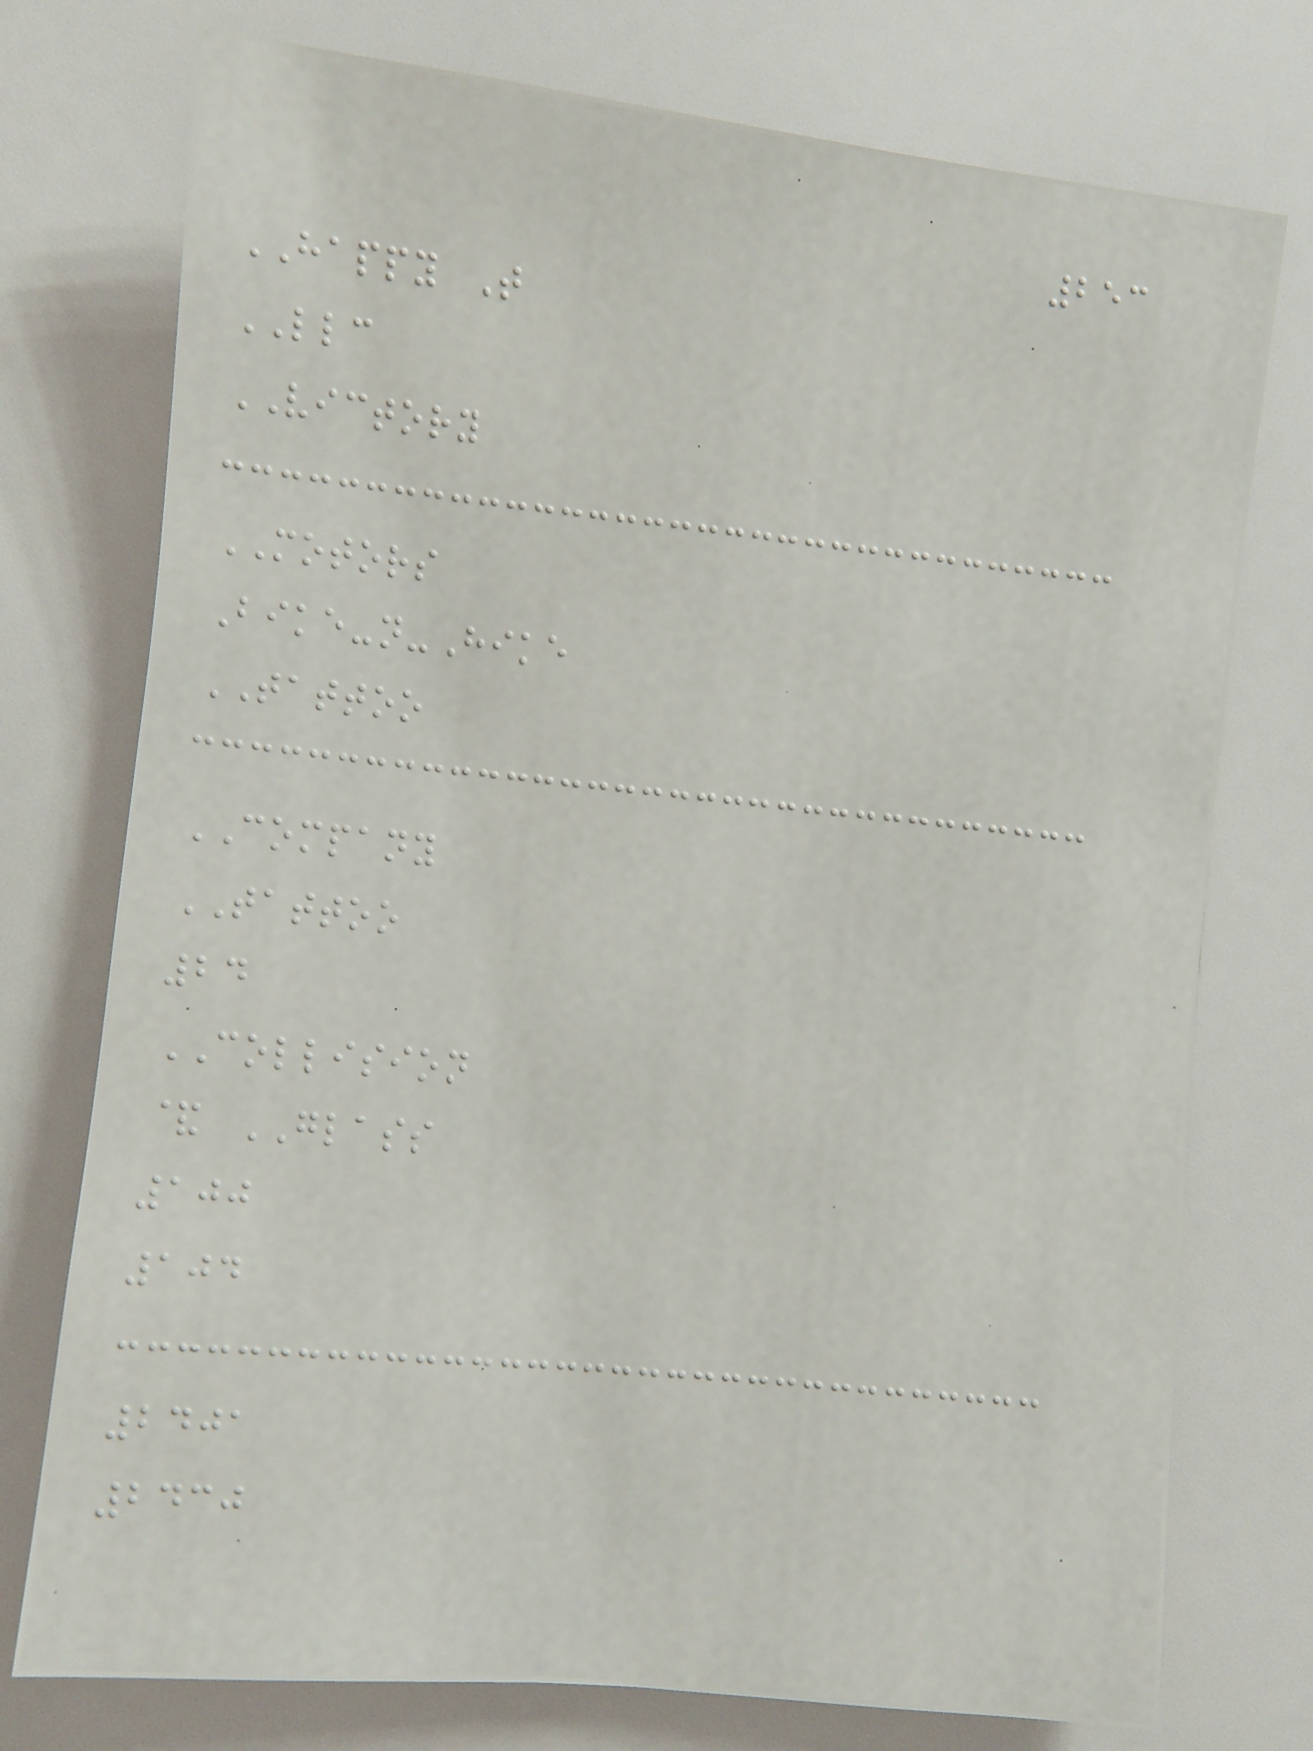253
HAPPY T
LLC
VICTORY
MOTORS
Bike-n-Hike
TATTOO
COMPANY
TATTOO
24
COLLISION
& GLASS
100
104
2401
2430
